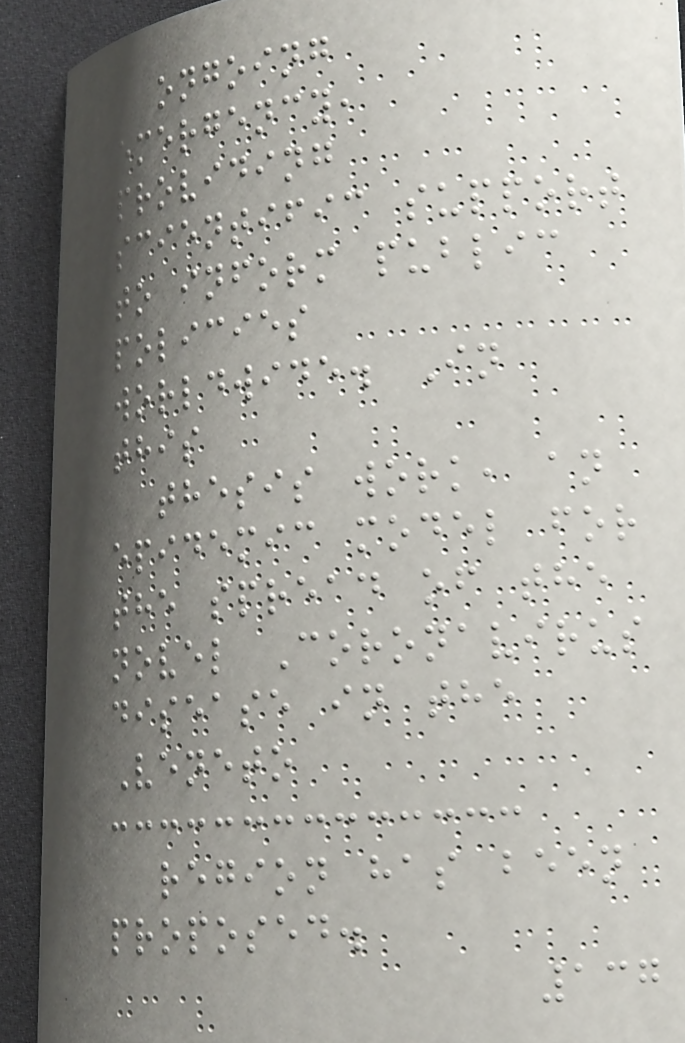ongoing
emergency,
providing
scientific support
to inform public
policies
worldwide. In
this
thesis work, an
epidemic model for
the spread of the
novel Coronavirus
disease in the
Veneto
region has been
proposed.
137
